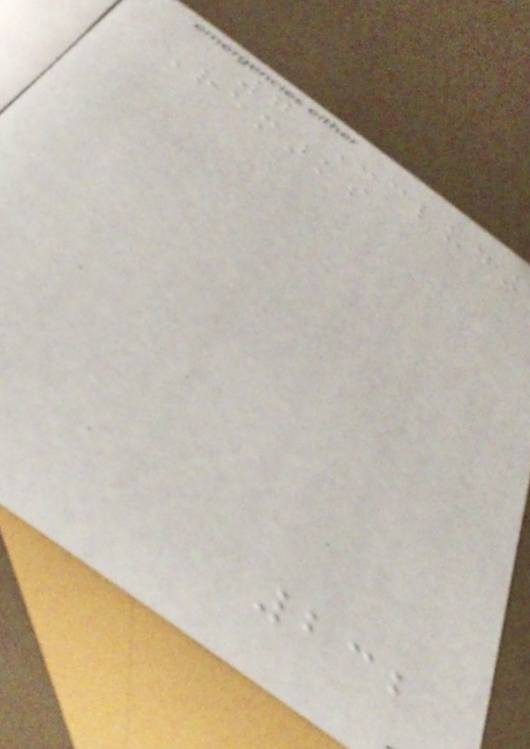7 Concluding
Remarks
232
